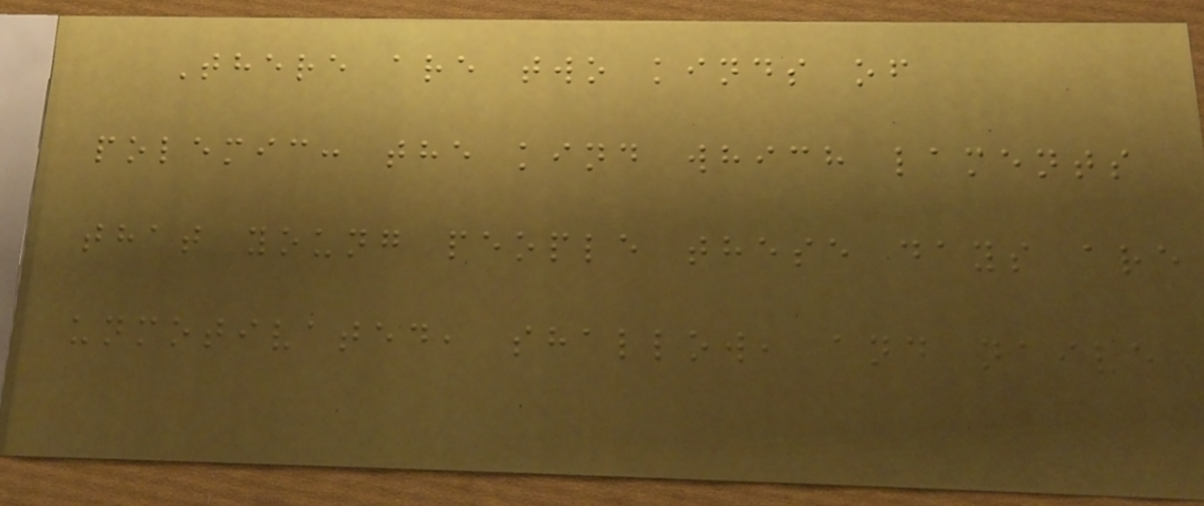There are two kinds of
polemic: the kind which laments
that young people these days are
unmotivated, shallow, and naive
